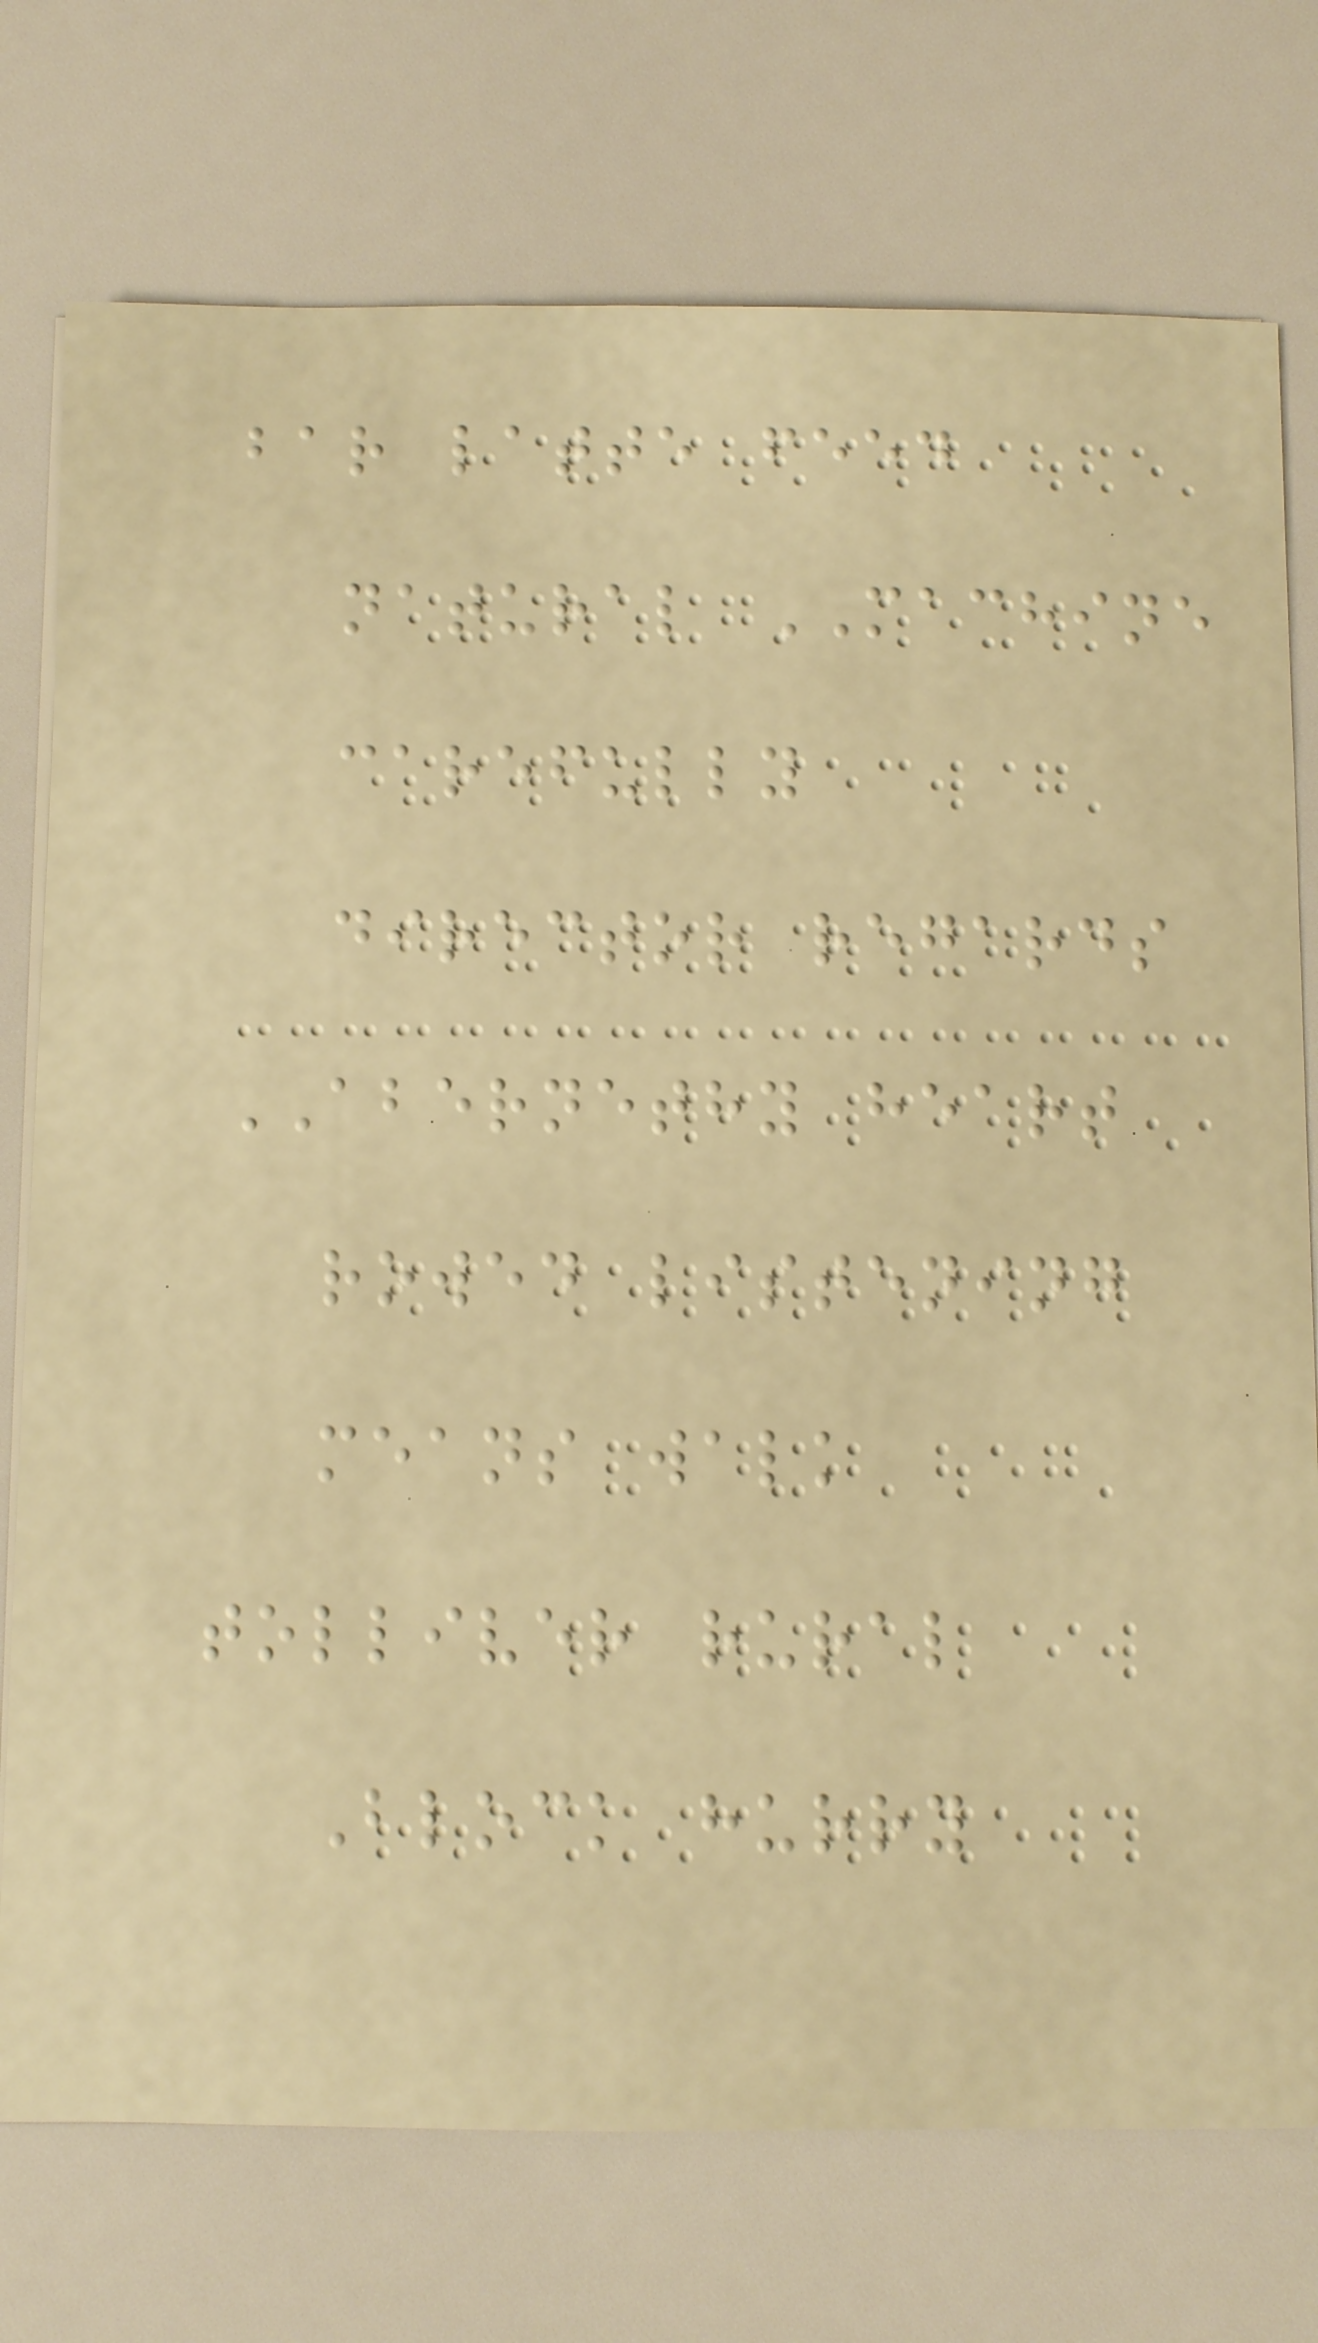bar latte feed
natural MACHINE
carefully
director regards
ABERNETHY heart
rowed listening
means walk
tolliver rural
Block hurry
